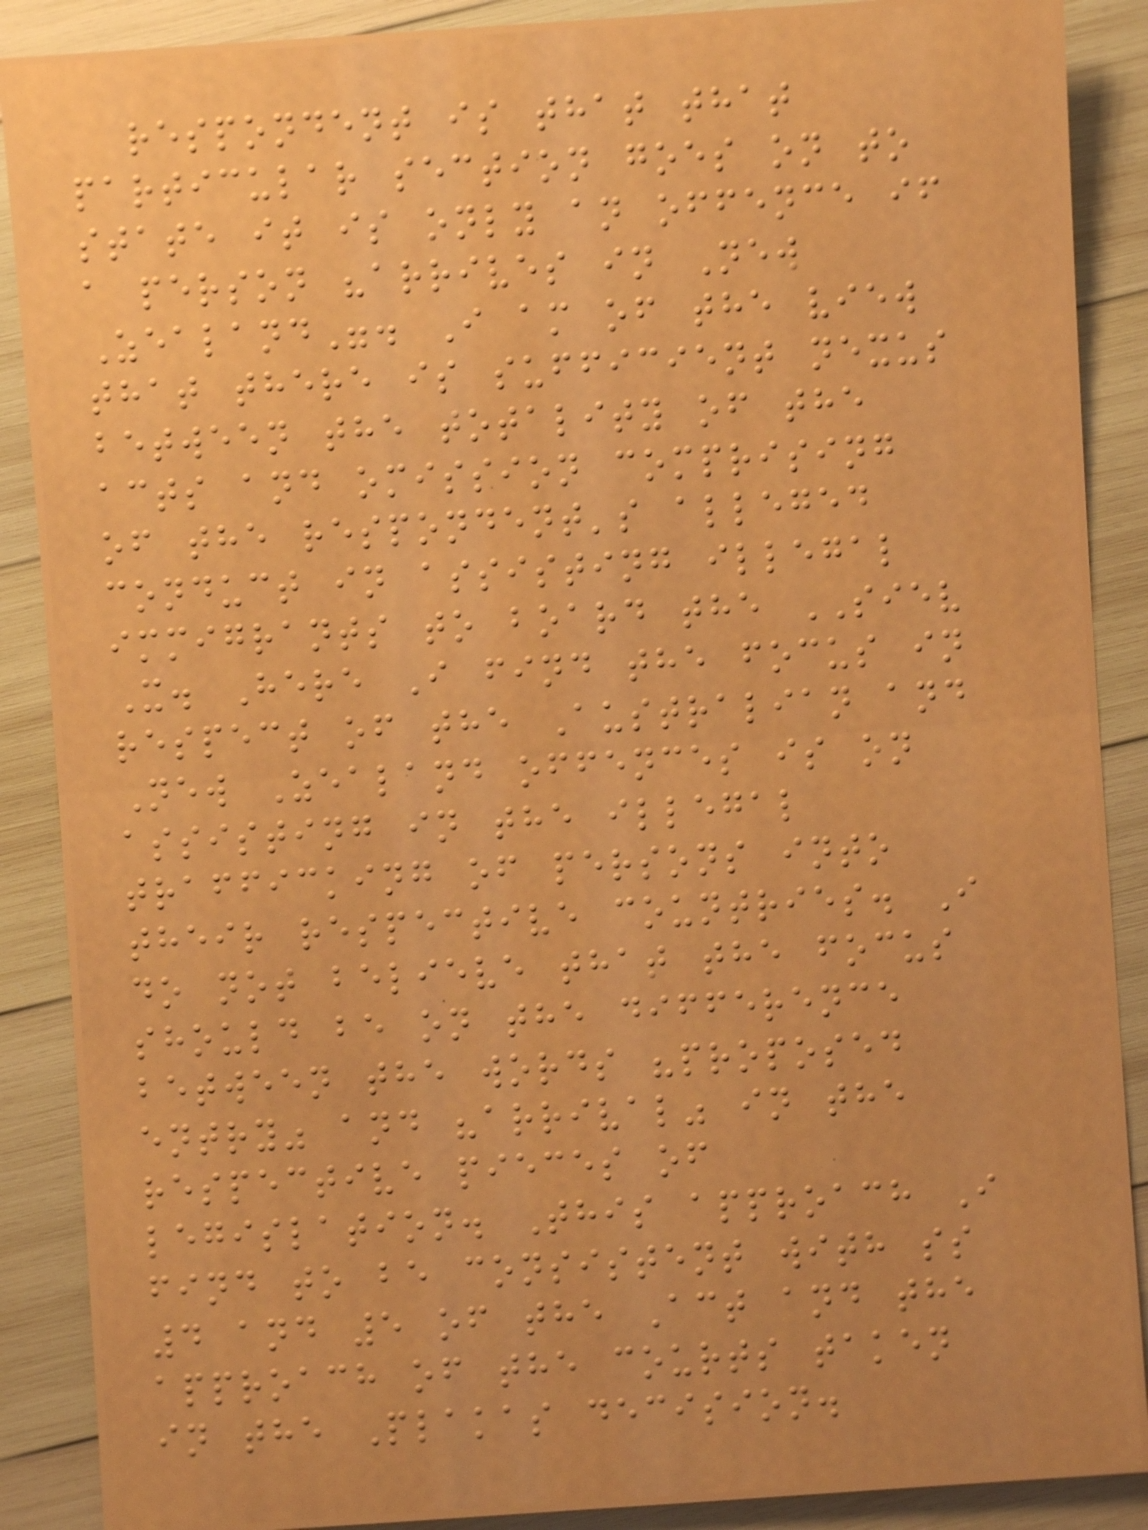respondent is that that
particular section goes on to
state it is only an offence if
a person "arrives in New
Zealand". I am of the view
that there is sufficient nexus
between the totality of the
acts and omission comprising
of the respondent's alleged
conduct in assisting illegal
immigrants to board the SIEV
X. Here I find the focus in
respect of the Australian and
New Zealand offences is on
assisting in the illegal
trafficking of persons into
their respective countries. I
do not believe that the focus
should be on the difference
between the words "proposed
entry" and "arrival" in the
respective pieces of
legislation. This approach I
find to be consistent with ss
4 and 5 of the Act and the
approach of the courts taken
in the Plakas decision.
